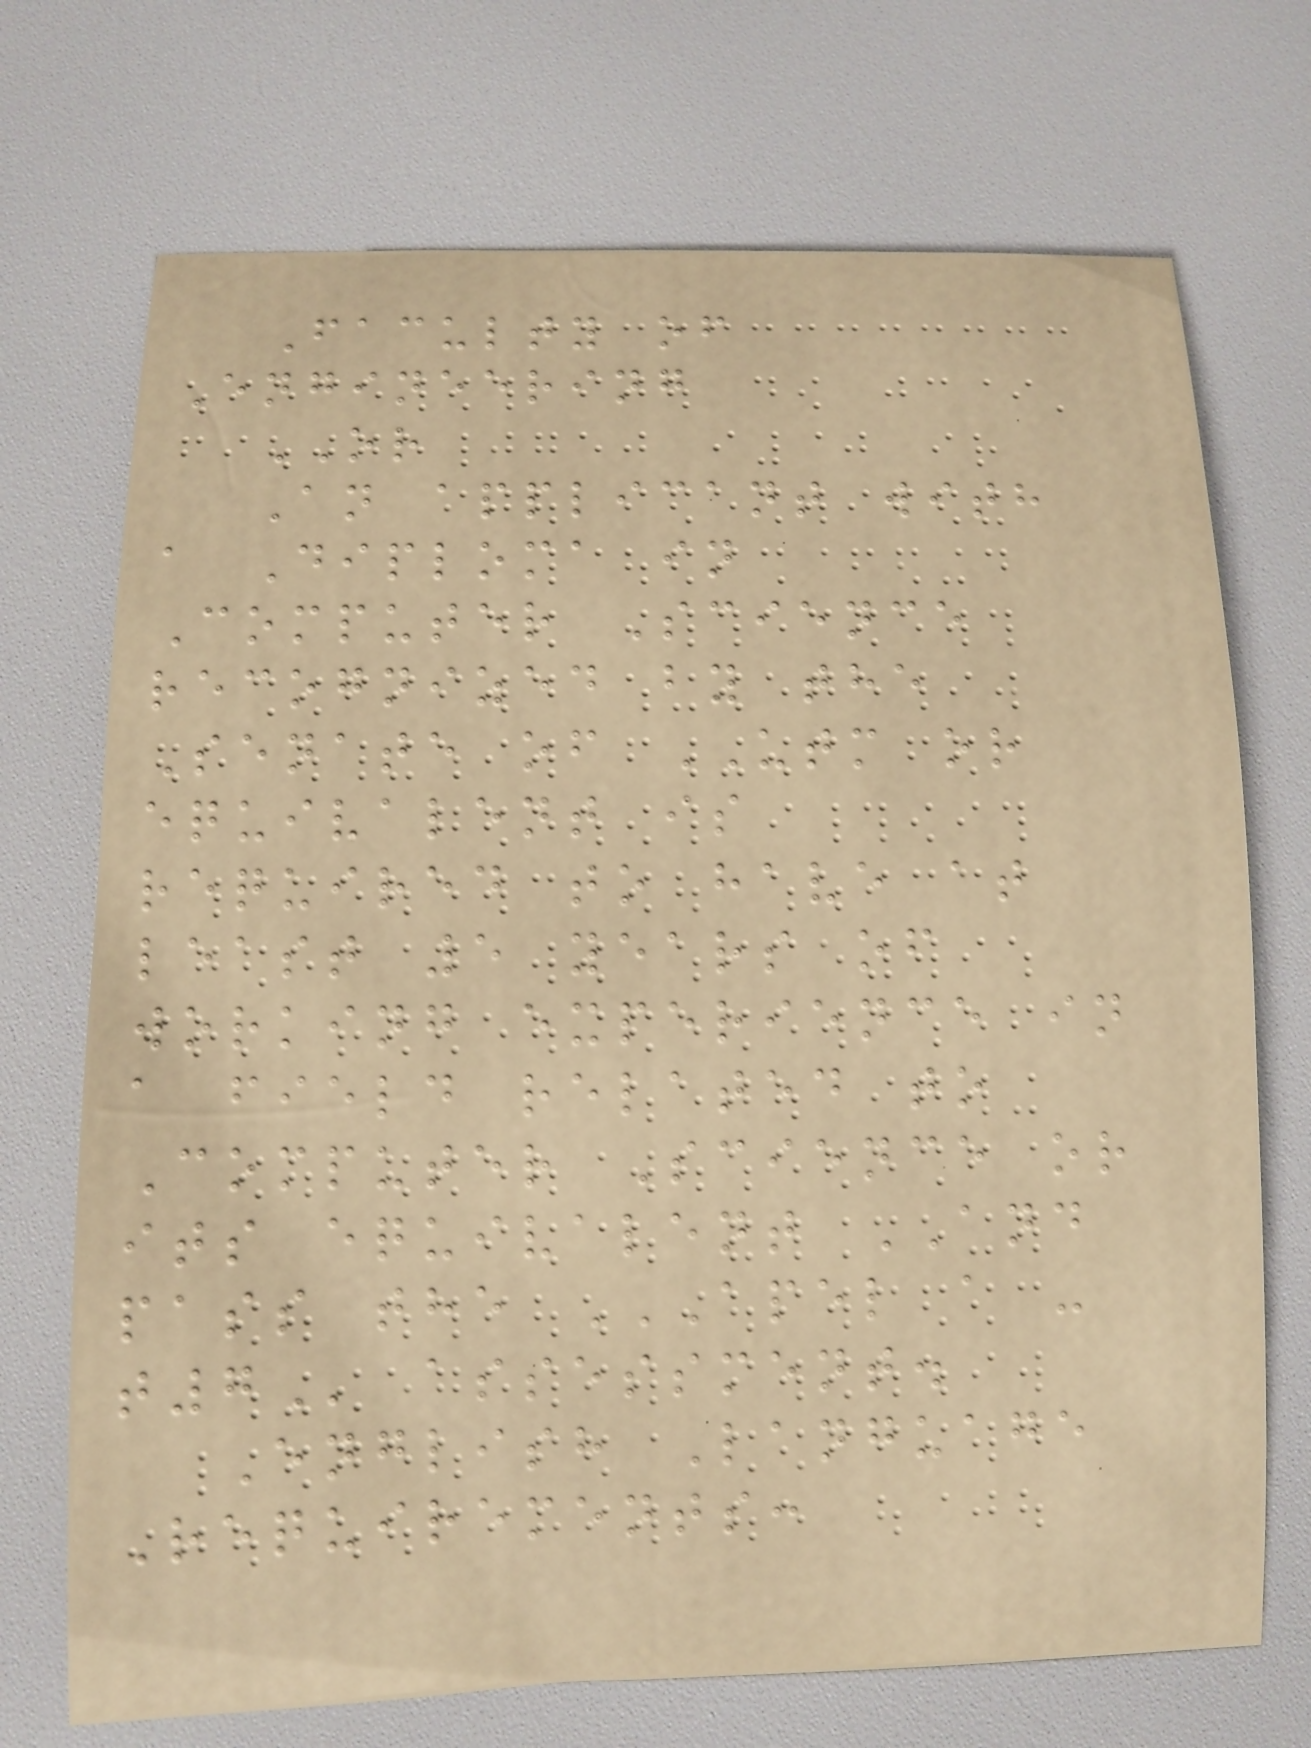Faculty of
Engineering
OR
An applicant with
a Diploma in
Computer Science
recognized by the
Senate of UTM or
equivalent is
required to have at
least 5 years of
working experience in
a field related to
Computer Science or
its equivalent AND
pass the APEL A -
T7 assessment.
English Language
Requirements:
